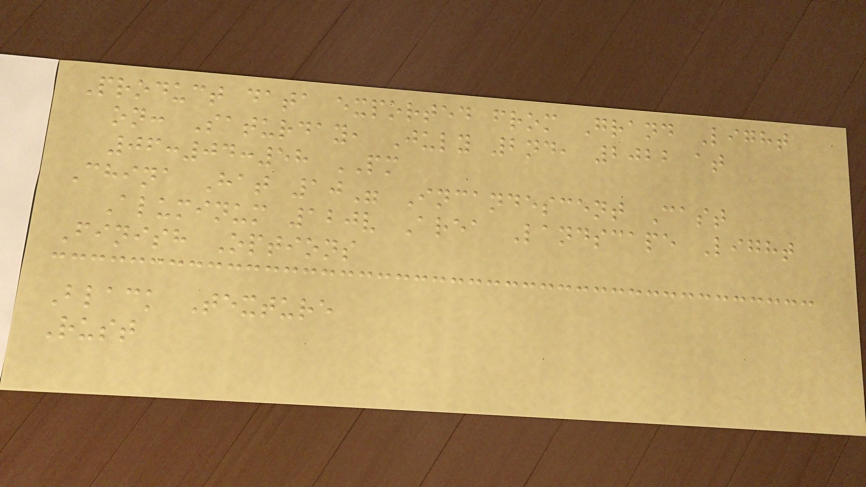Product data exported from Grand Light
on: Saturday, July 2nd, 2022 at
06:04:58 PM
China Hat 10" Incandescent Cast
Aluminum 120v Area Landscape Light
Finish Options
Black Texture
Rust
